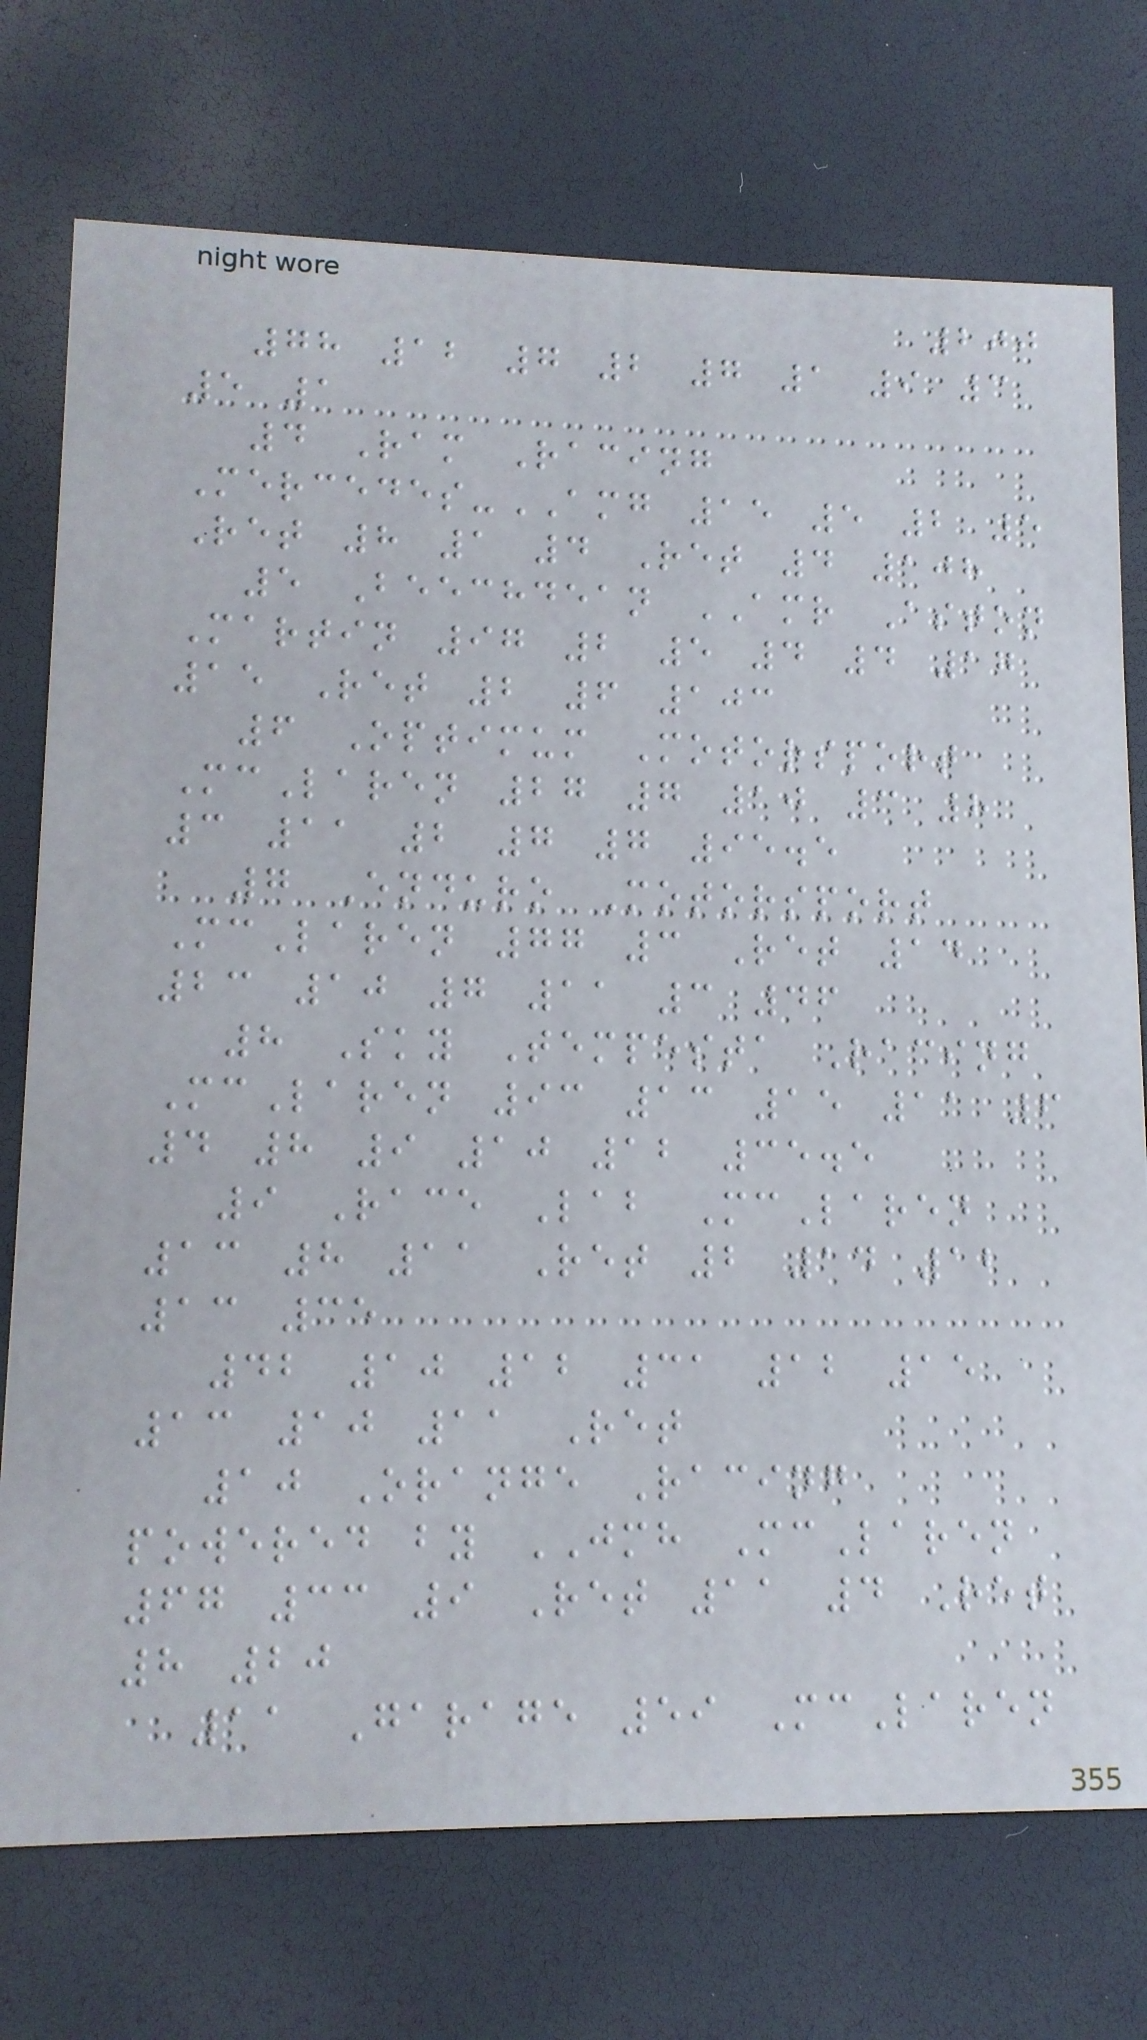200
78 12 7 2 7 1 9 3
5 1
4 Ram Racing
Mercedes-AMG 15 5 2 5
Ret 8 1 4 Ret 4 108
5 Beechdean AMR Aston
Martin 97 2 5 4 4 17
15 Ret 2 6 103
6 Optimum Motorsport
McLaren 27 7 10 3 8
3 11 2 7 7 95.5
7 Enduro Motorsport
McLaren 77 3 Ret 14
23 10 7 11 3 46
8 Sky Tempesta Racing
McLaren 93 13 15 11 6
4 8 9 10 12 35.5
9 Race Lab McLaren
13 8 11 Ret 2 14 12
13 35
42 10 12 31 12 15
13 10 11 Ret
10 Orange Racing
powered by JMH McLaren
67 33 9 Ret 11 4 Ret
8 20
11 Garage 59 McLaren
